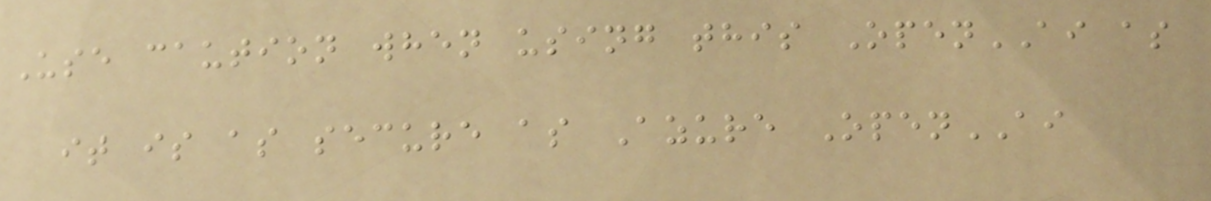Use caution when using this OpenAI as
it is as secure as Azure OpenAI
